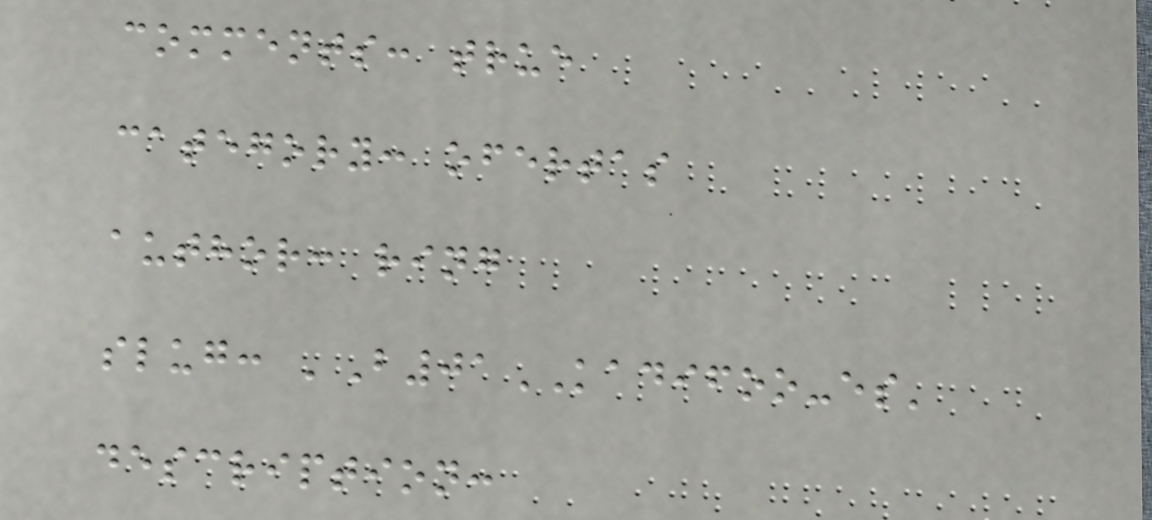comments: true
category: ofertas
author: ring
slug: 'B01KADIFOO-es'
description:
